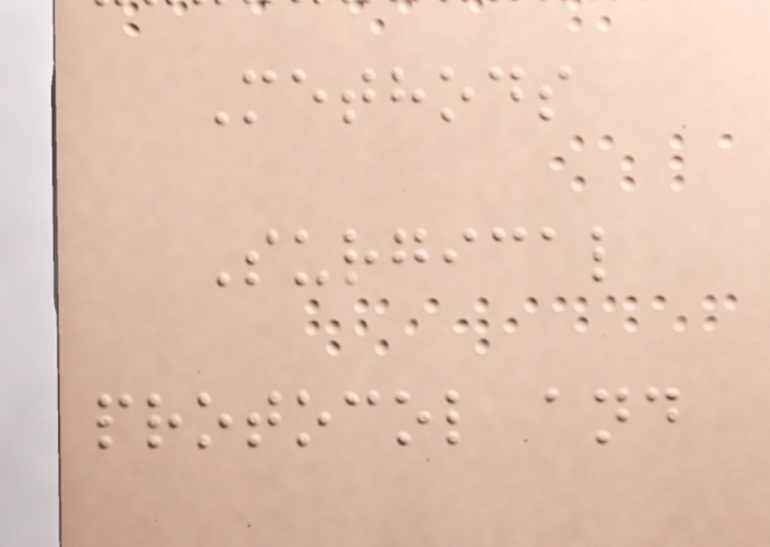Methods
Surgical
protocol and
